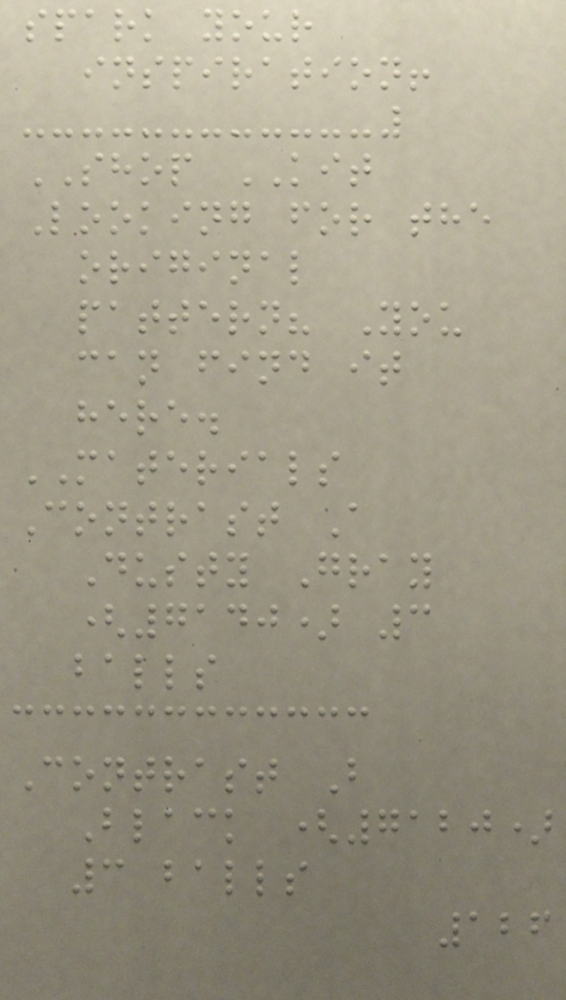spark your
inspiration!
SHOP KIT
Looking for the
original
pattern? You
can find it
here.
MATERIALS
Contrast A
Dusty Gray
(7140) 3
balls
Contrast B
Black (7120)
3 balls
126
